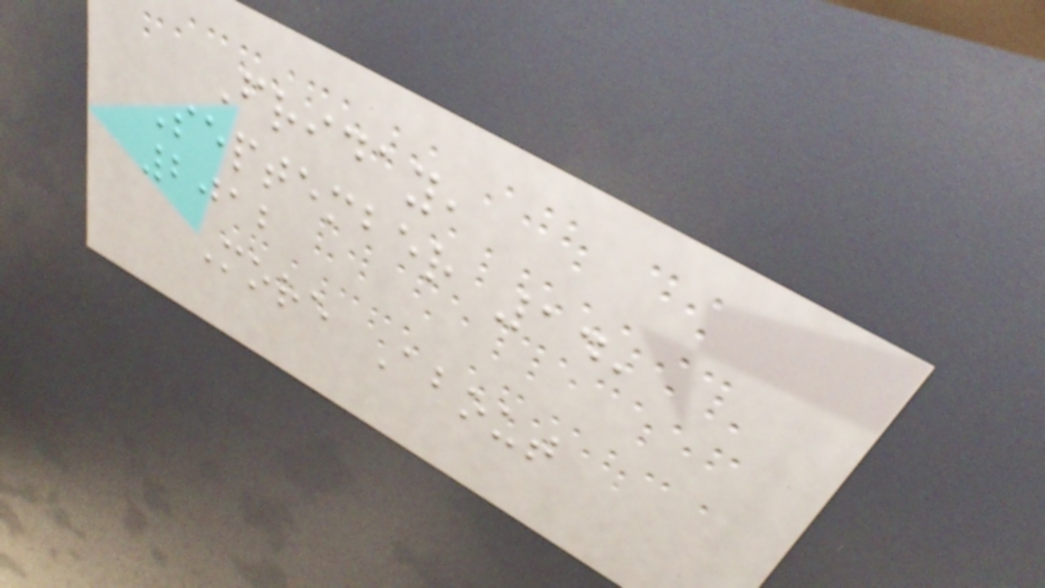Friday,
September 14,
2012
More About
